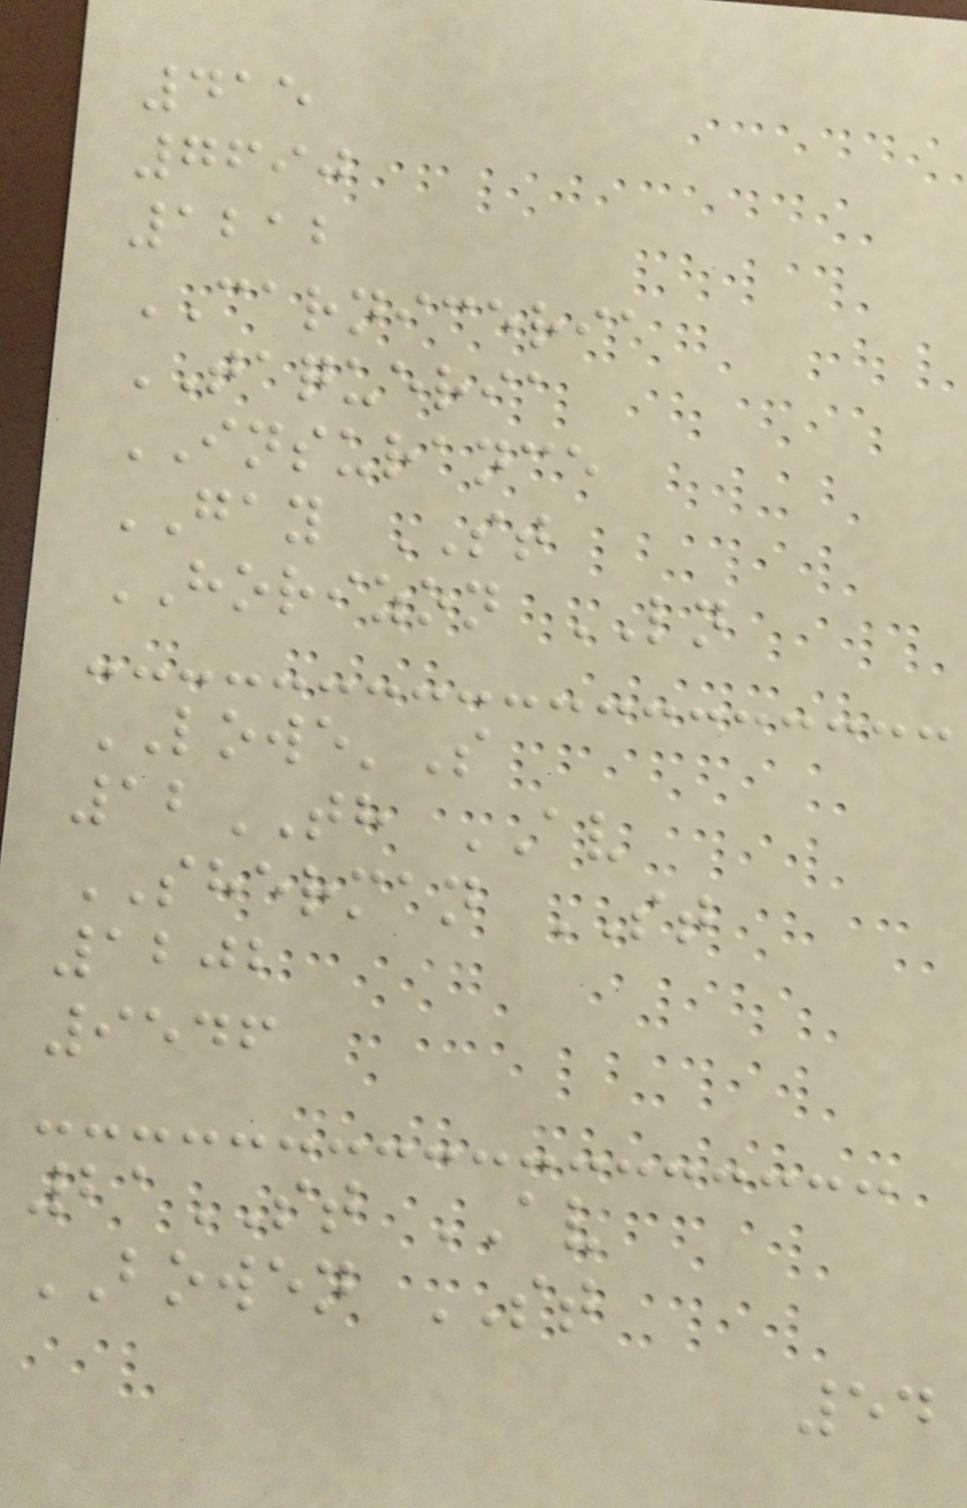415
7690
1212
CARNICERIA
TAQUERIA
INSURANCE
GAY ST
HORIZON LN
LOWE'S
12TH AV
SHERMAN ST
1202
9546
21ST AV
BOWEN ST
54
